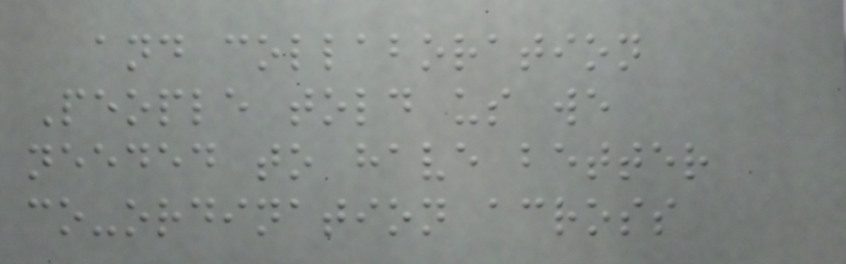and collaboration
People told us we
needed to have better
co-ordination across
